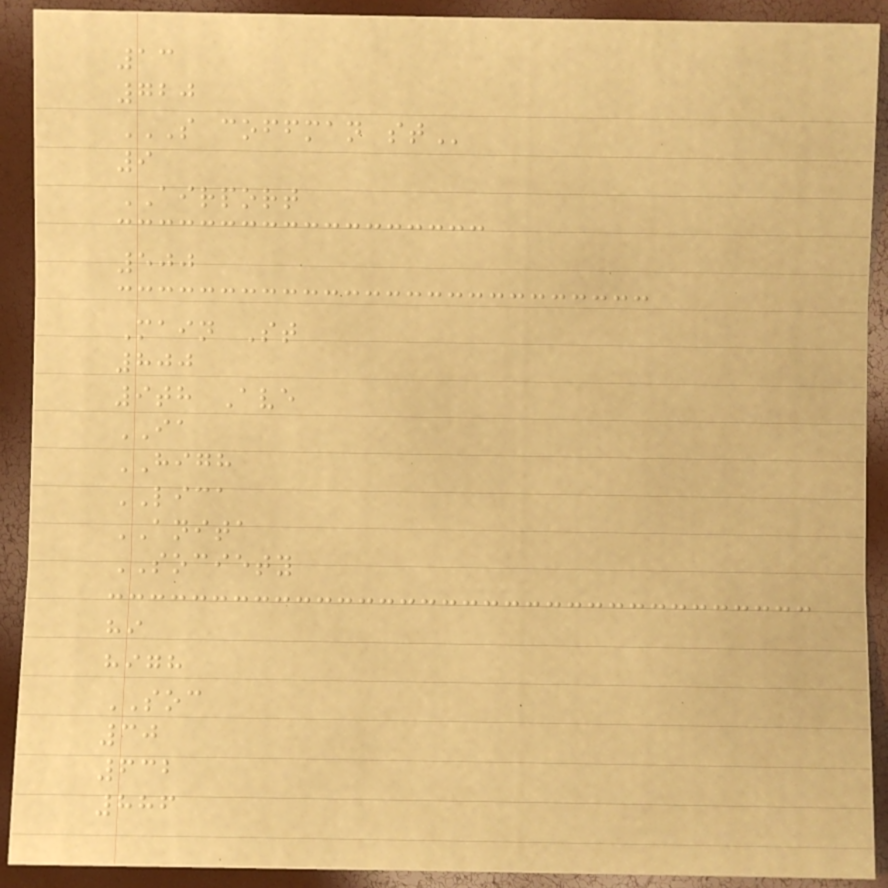13
720
S COFFMAN ST
9
AIRPORT
500
Main St
800
9th Ave
IA
HIGH
LICA
ANITA
SOCIETY
hi
high
SOC
30
632
886
